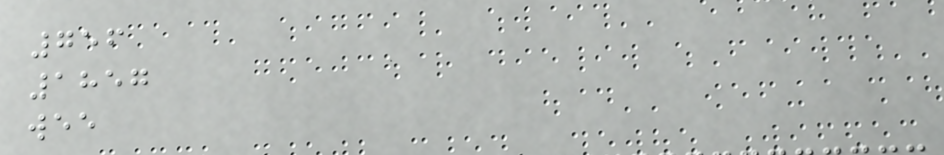756
1857
wee
